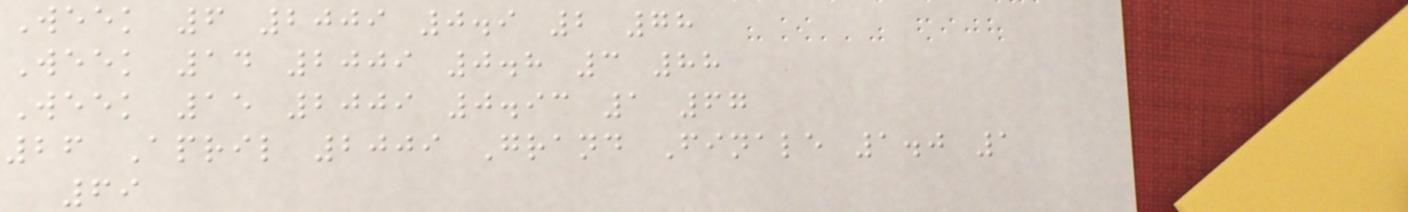Week 6 2009 0.9 2 78
Week 14 2009 0.8 3 88
Week 15 2009 0.93 1 67
26 April 2009 Grand Finale 1.0 1
69
